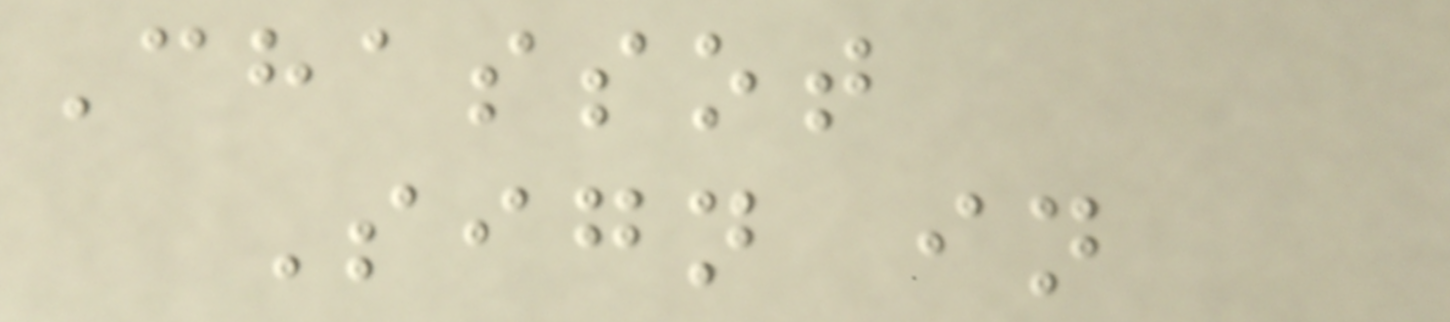Chassot
Sign in
